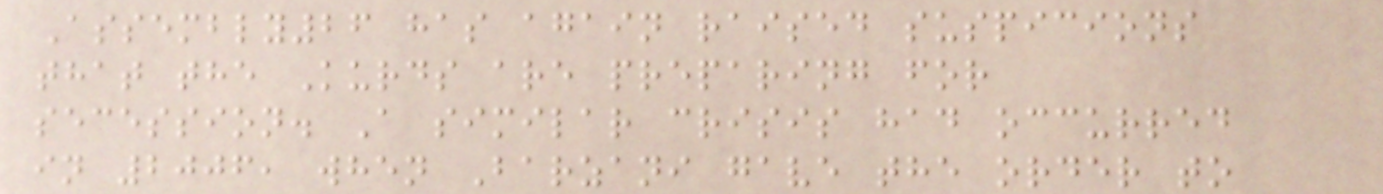Assembly26 has again raised suspicions
that the Kurds are preparing for
secession. A similar crisis had occurred
in 2006, when Barzani gave the order to
